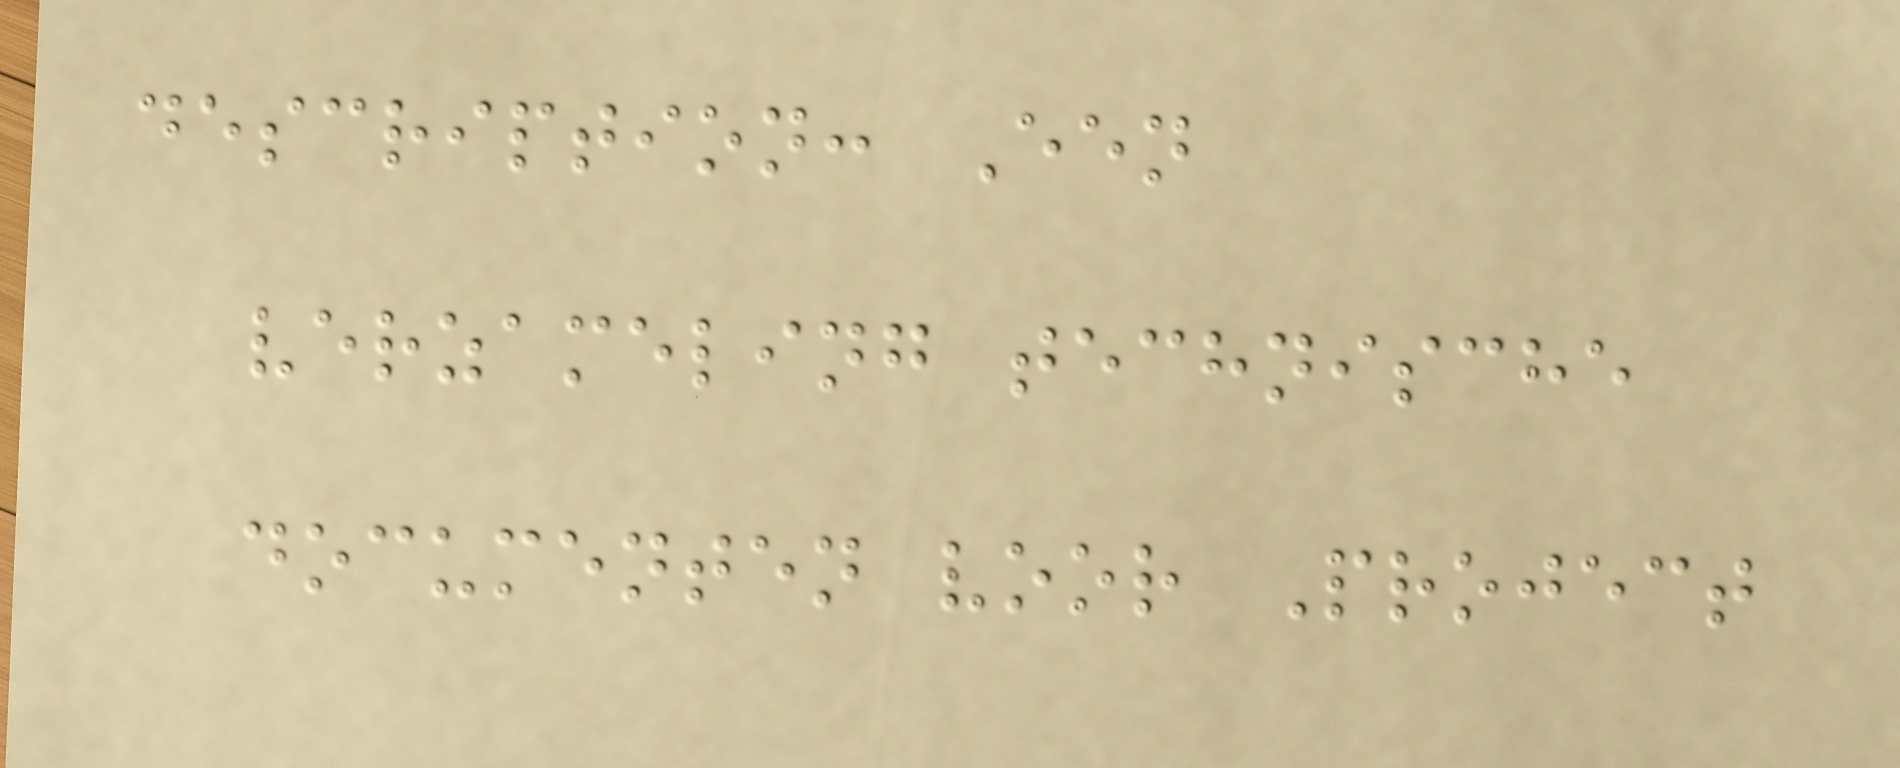description: Een
verzameling technische
documenten voor Project
